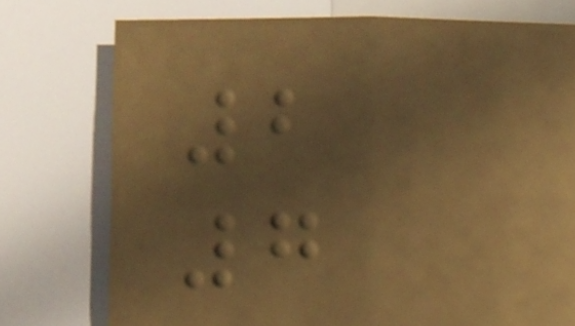2
7
